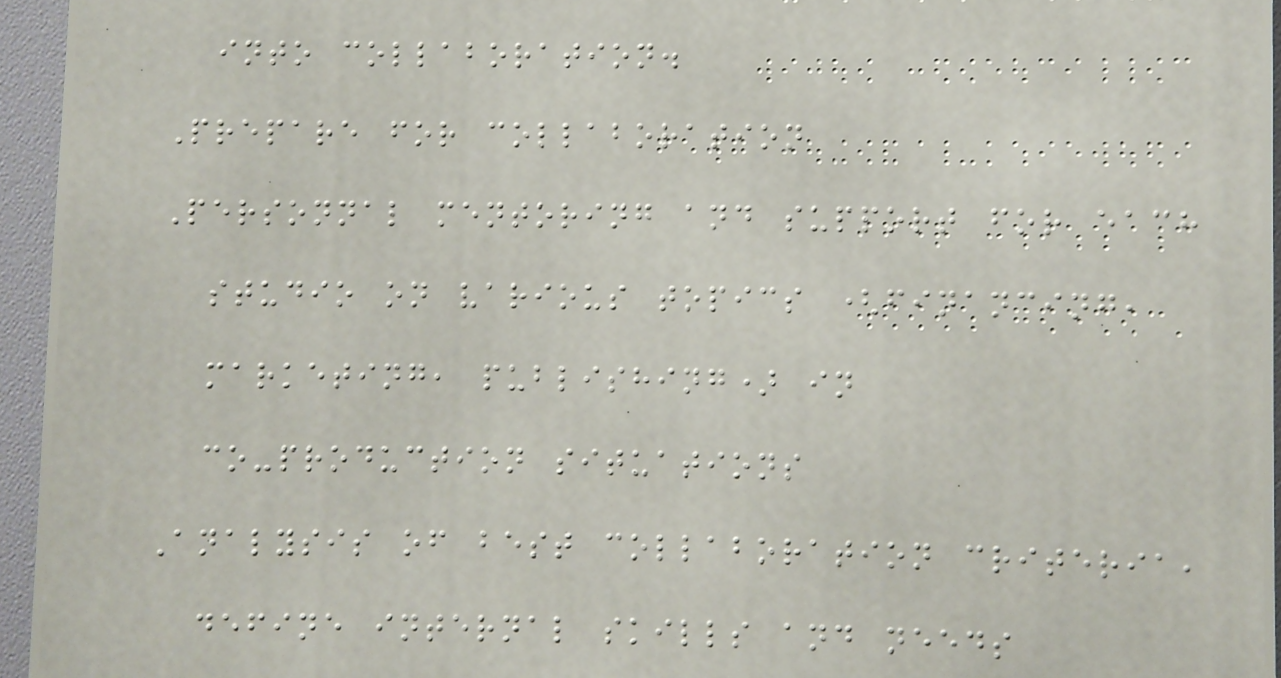into collaboration.
Prepare for collaboration
Personnal mentoring and support for each
studio on various topics (financing,
marketing, publishing) in
co-production situations
Analysis of best collaboration criteria,
define internal skills and needs
